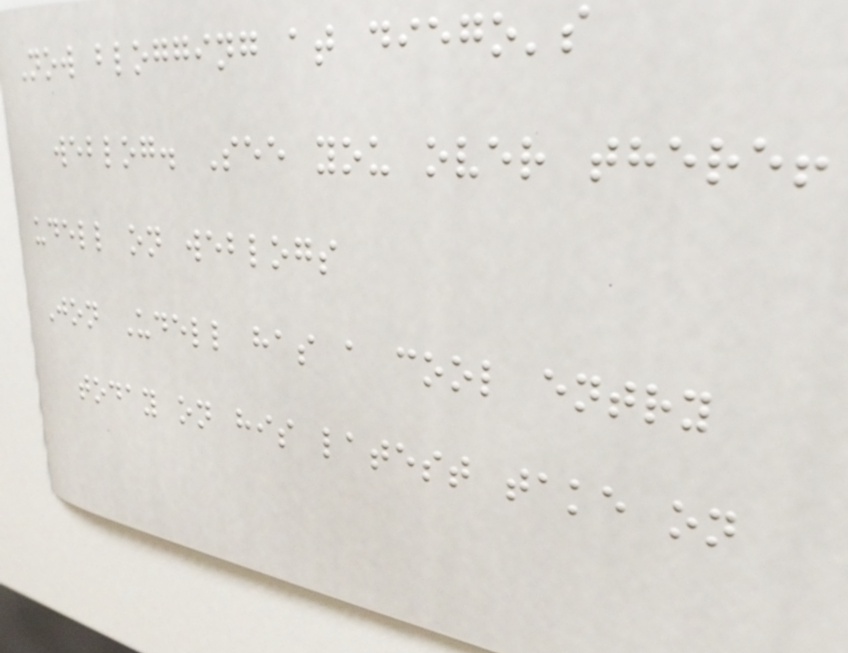Now blogging at diego's
weblog. See you over there!
udell on weblogs
Jon Udell has a cool entry
today on his latest take on
